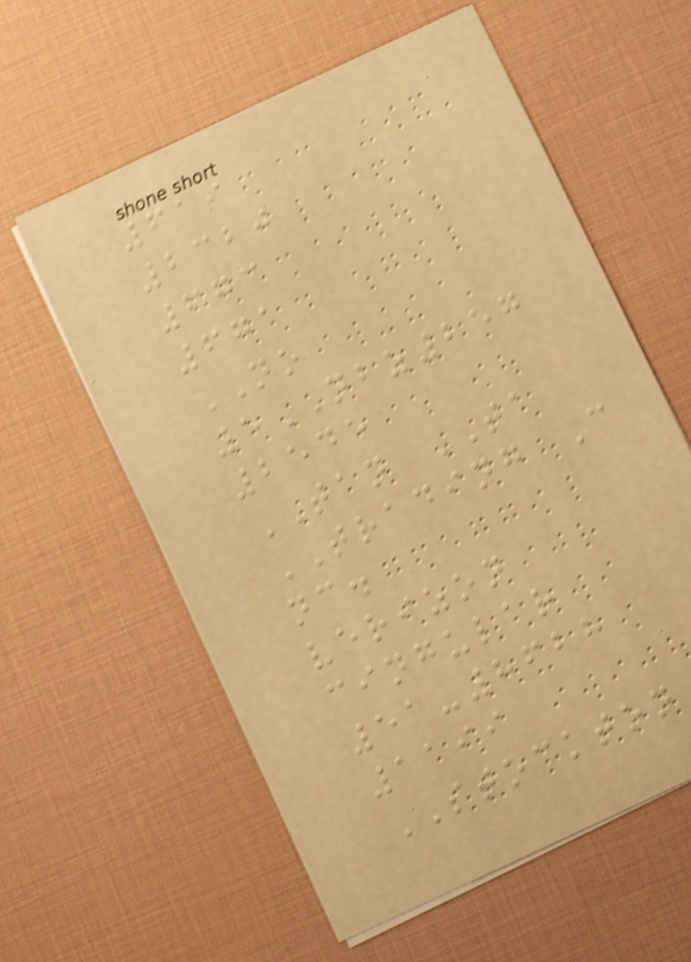619
2320
673
671
NO
5NBZ257
2545
TAN TA
TRADING C
nc.
verizon
cingular
51-8628
1199
STOCKTON
